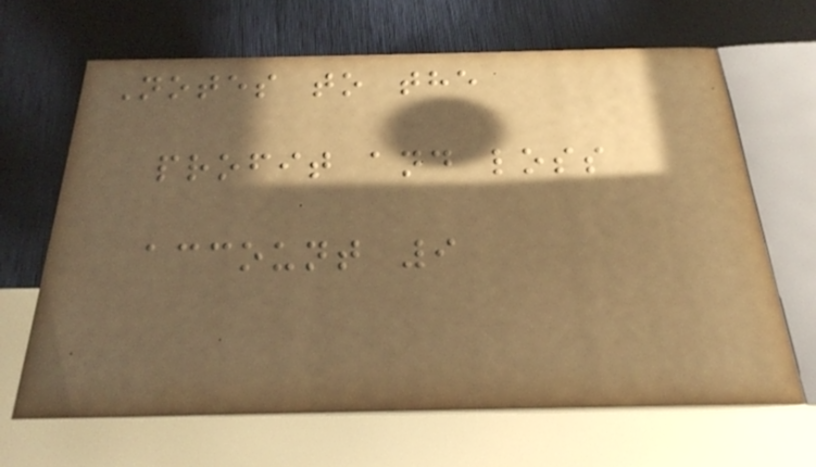Notes to the
profit and loss
account 9
